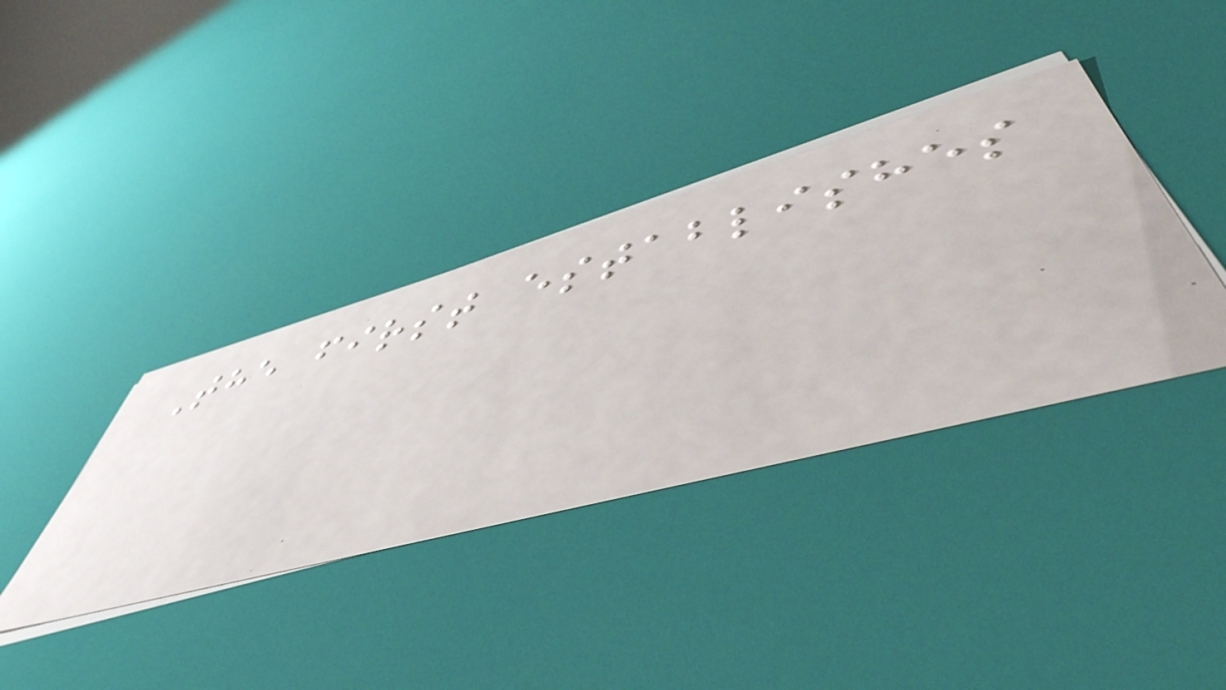The first establishes
